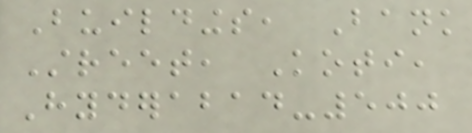Buildings, Bank
Street, Koti,
Hyderabad-500
